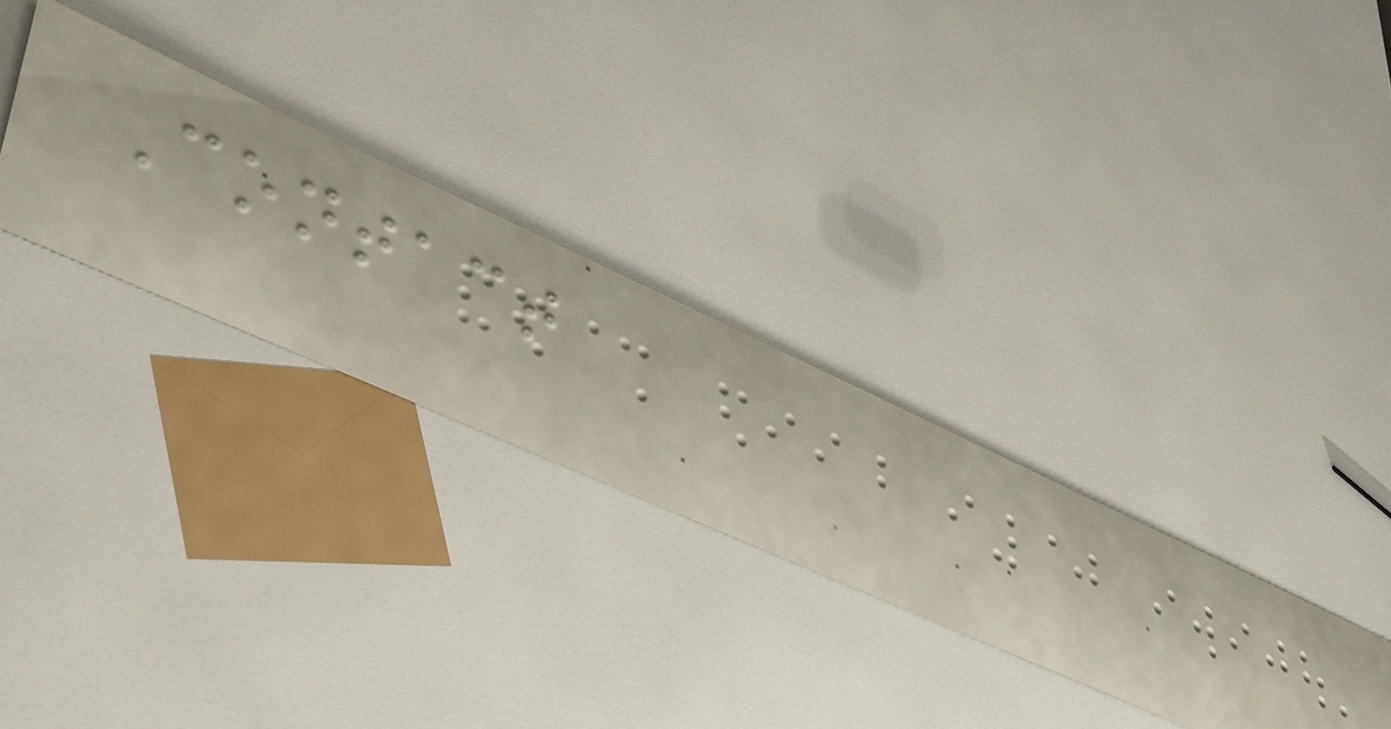Contact
